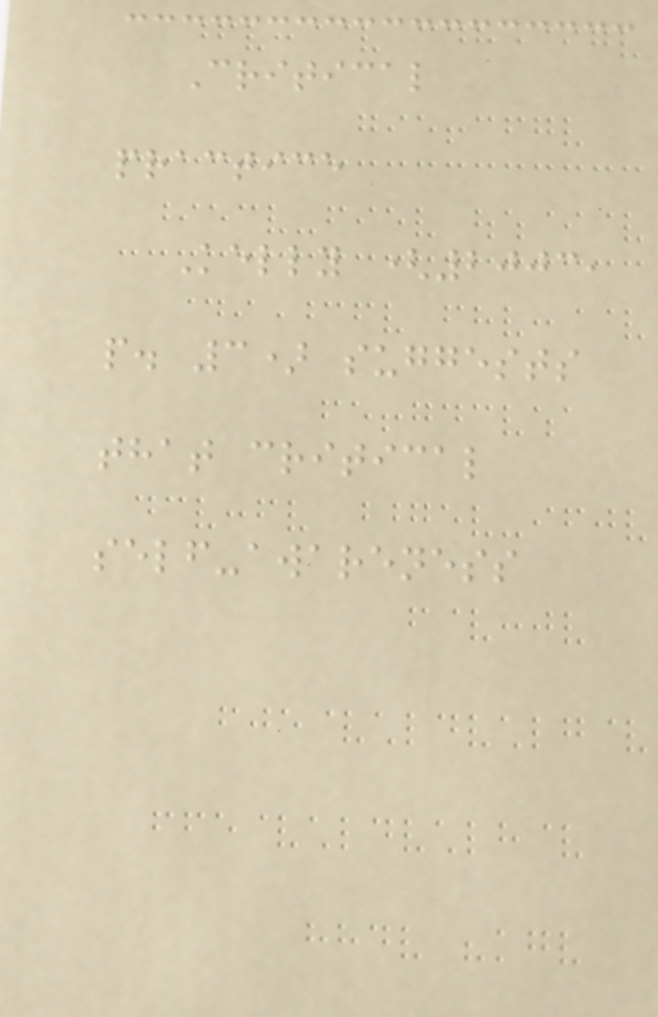Critical
practice
Kelly (2003,
p. 3) suggests
that critical
self-awareness
